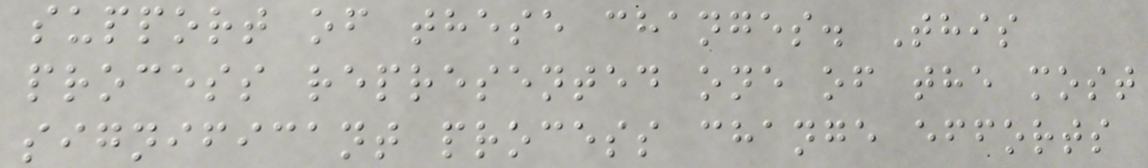support of these changes. This
process represented one of the most
significant process change efforts
